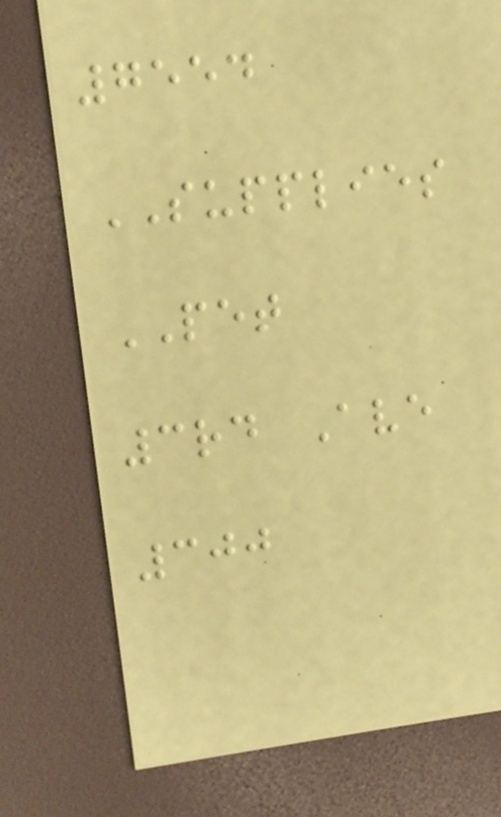7554
SUPPLIES
PET
3rd Ave
300
